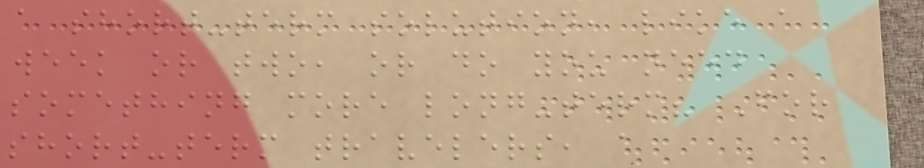a short-term solution, like a
week or two, or do you need
something more long-term? For
short-term travelers, a
